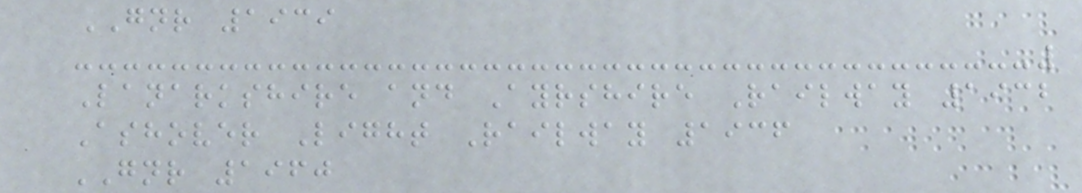GNR 1939
Lanarkshire and Ayrshire Railway 1932
Ashover Light Railway 1936
GNR 1960
